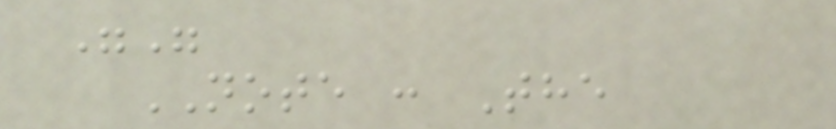""
NOTE : The
